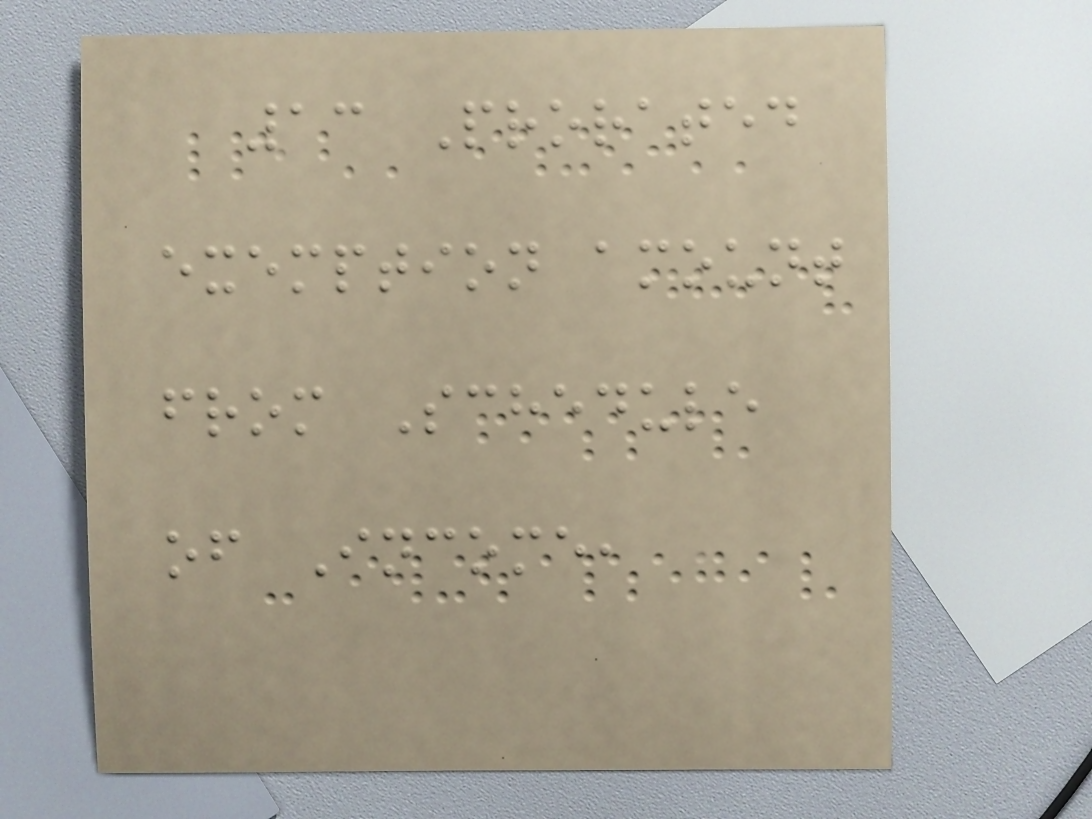13 Prorated
exemption amount
from Schedule
of Income,
